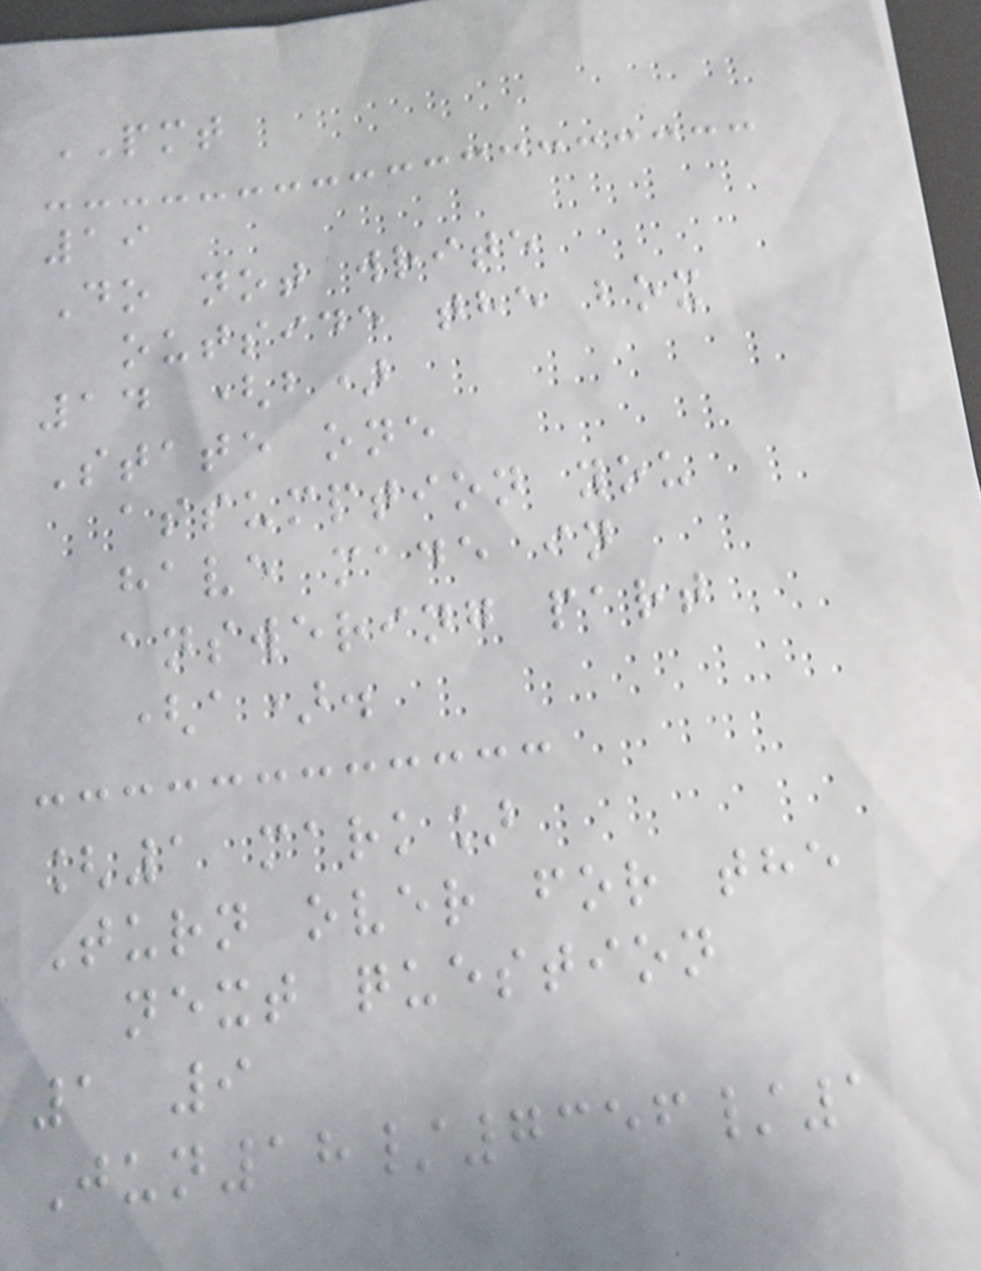PMT
19
Do not write
outside the box
14 (b)
State one
assumption you
have made in
answering part
(a).
[1 mark]
Turn over for the
next question
1 9
Jun18/7356/1
